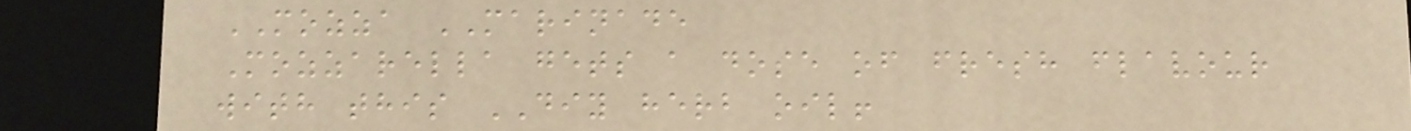MOZZA MARINADE
Mozzarella gets a dose of fresh flavour
with this DIY herb oil!
